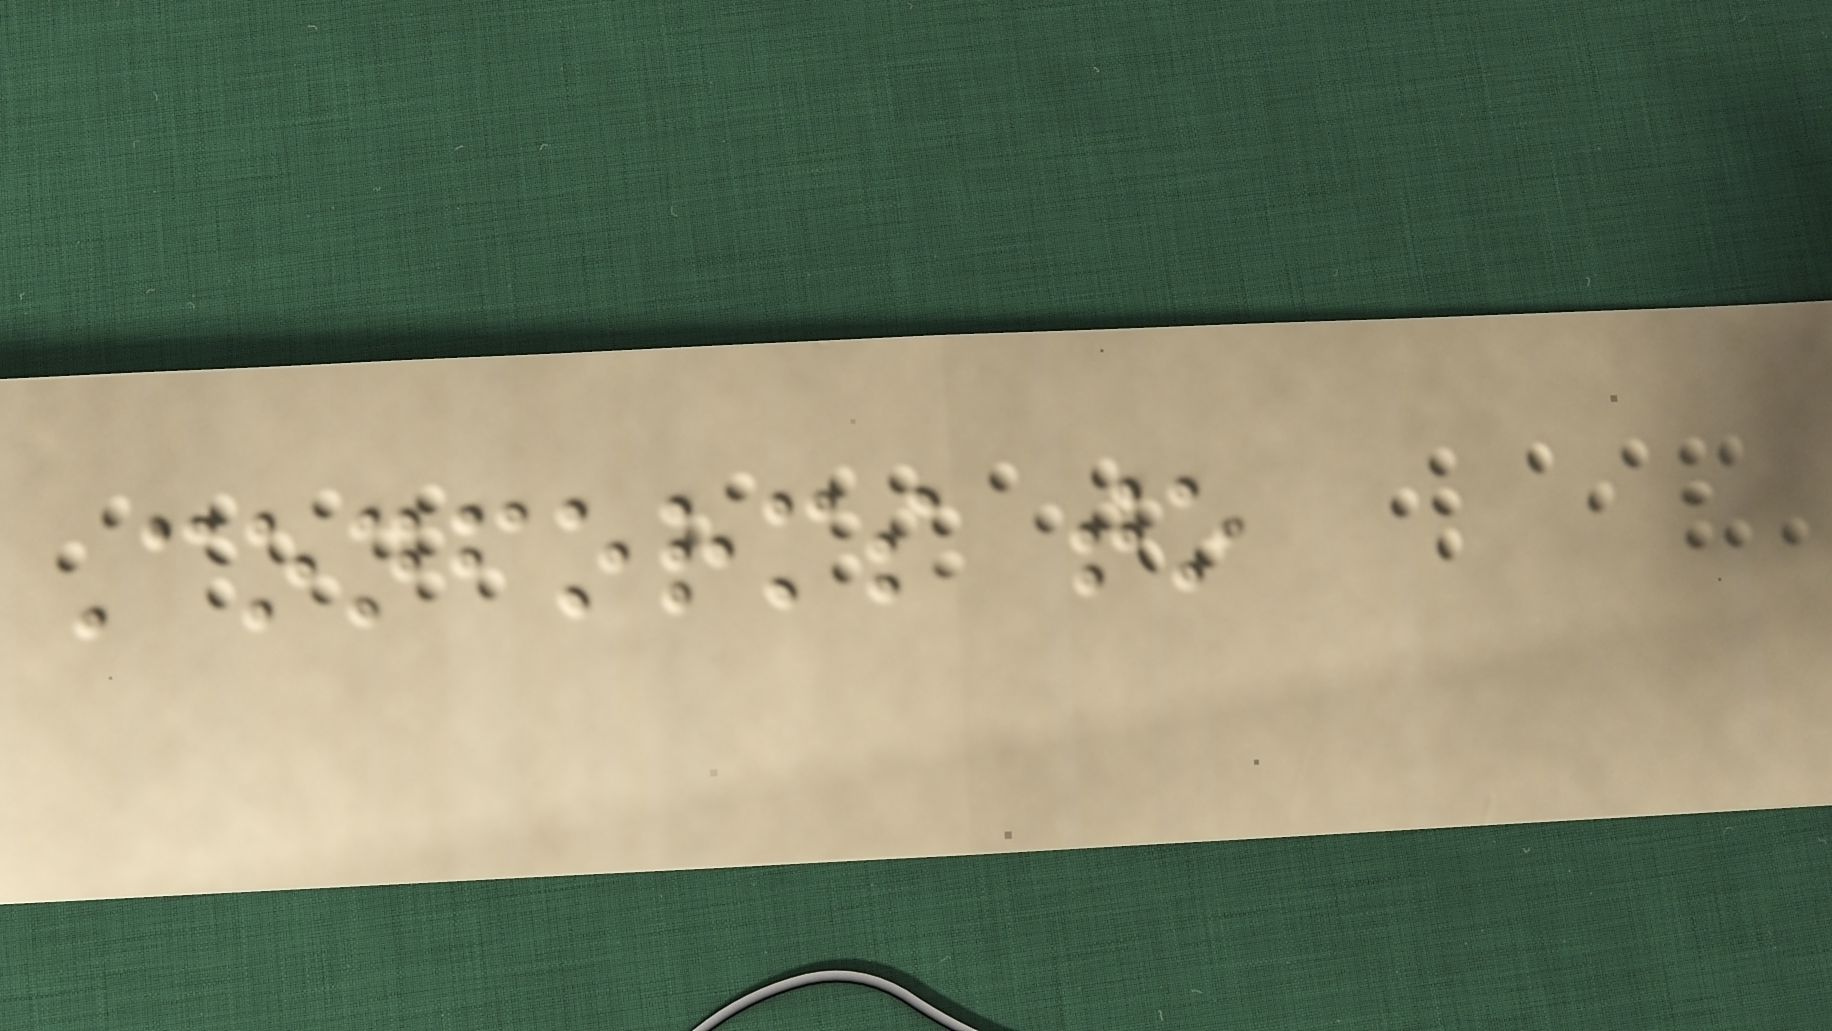Conforms to
